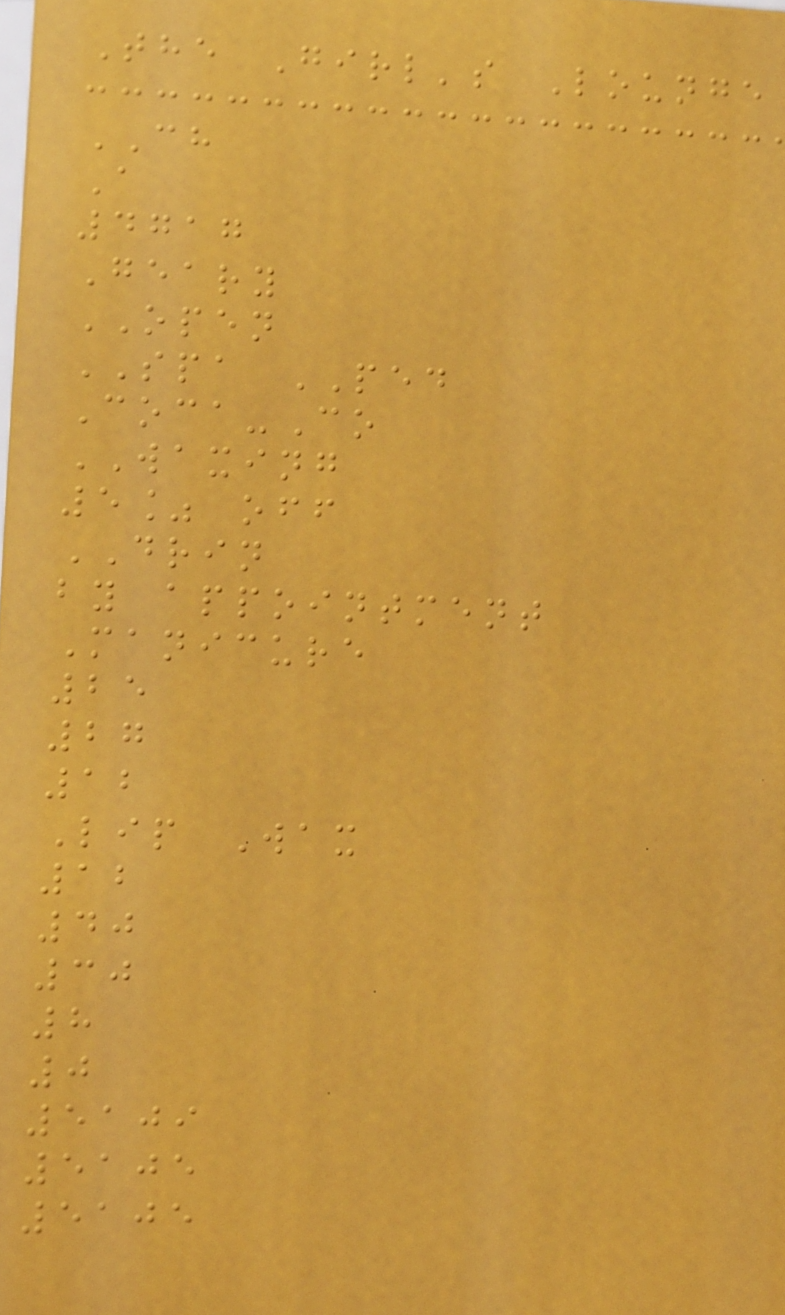The Girl's Lounge
CH
A
4717
Geary
OPEN
SPA PED
Coca-Co
WAXING
5% off
DRIN
by appointment
Manicure
25
27
12
Lip Wax
12
40
30
8
0
5109
5105
5105
